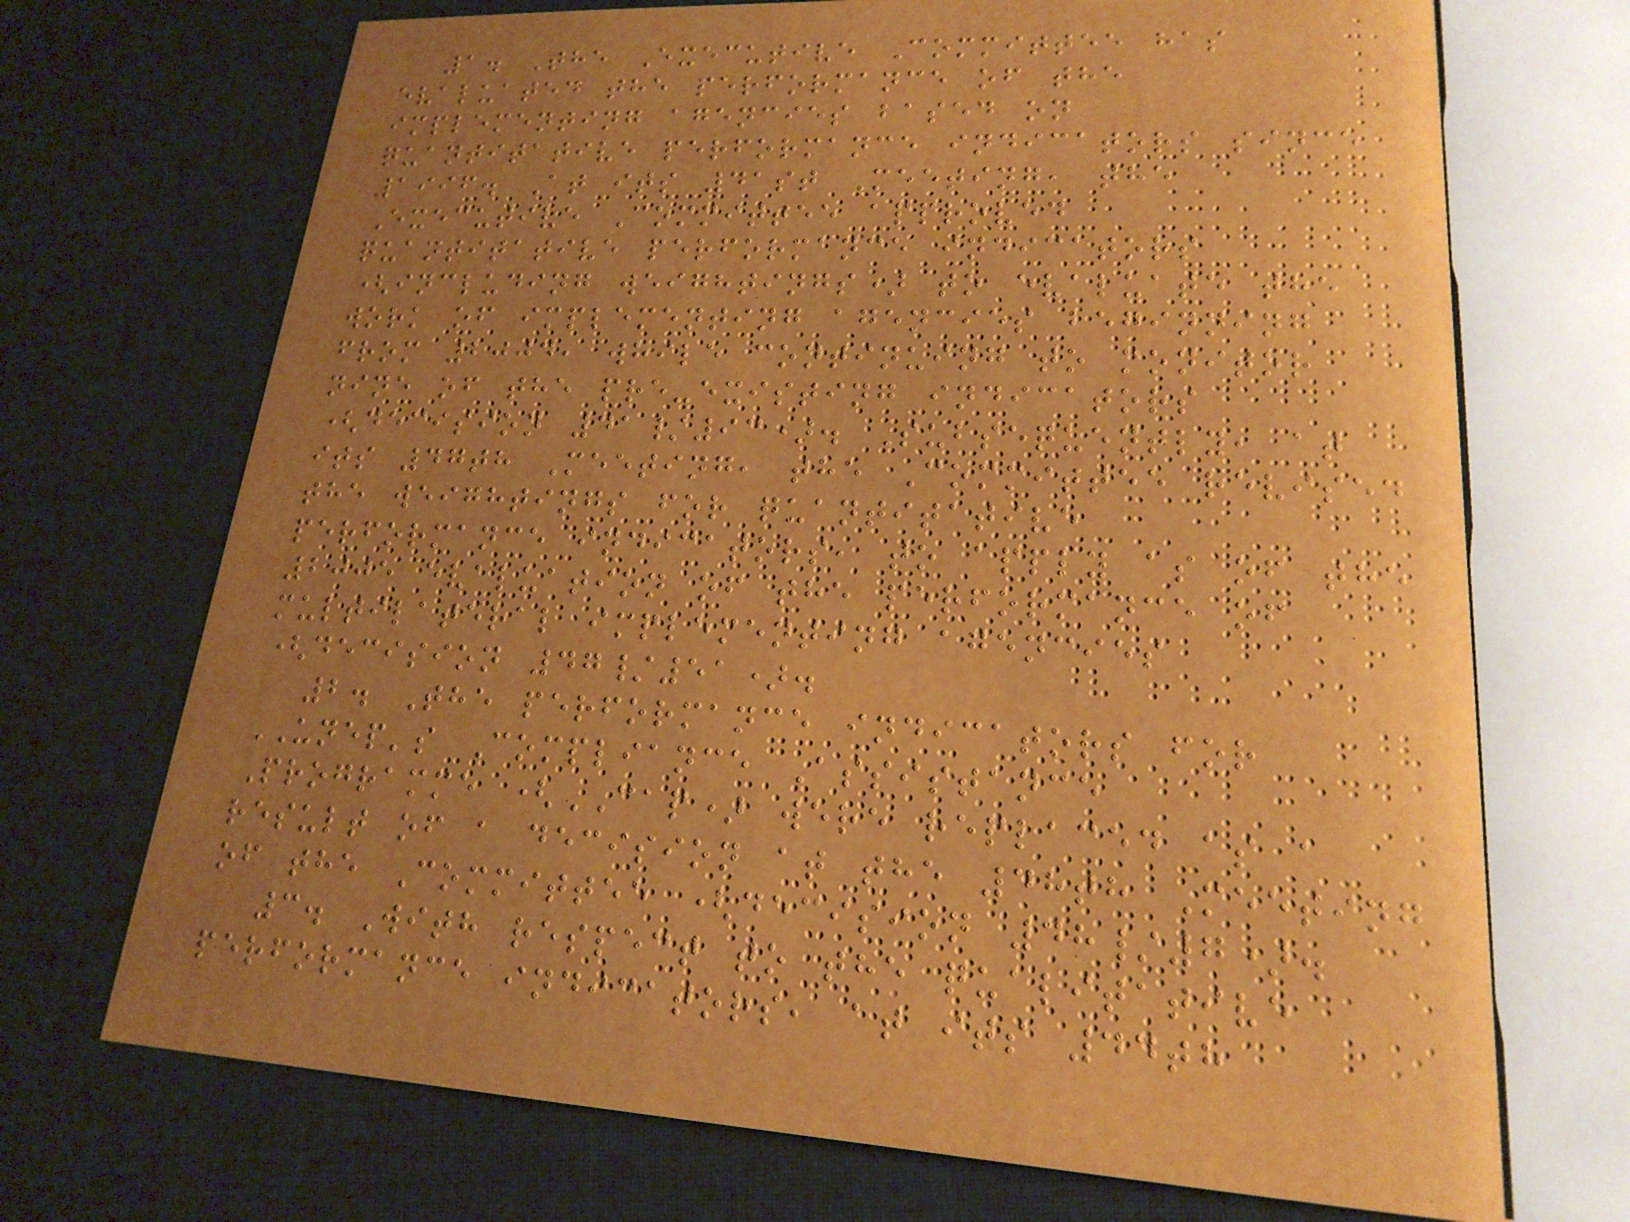1. The Executive Committee has
evaluated the performance of the
implementing agencies based on
quantitative performance indicators since
1996. At its 41st Meeting, the
Executive Committee approved
quantitative performance indicators
(including weightings) to evaluate the
work of implementing agencies beginning
from 2004, while continuing to monitor
nine of the pre-existing indicators
(decision 41/93). Subsequently, at
its 47th Meeting, the Committee revised
the weightings for quantitative
performance indicators, to apply as of the
2005 evaluation of the performance of
multilateral implementing agencies
(decision 47/51).
2. The performance indicators for
UNEP's Compliance Assistance
Programme (CAP) were replaced as a
result of a decision at the 48th Meeting
of the Committee (decision 48/7).
3. With respect to the qualitative
performance indicators, at its 44th
